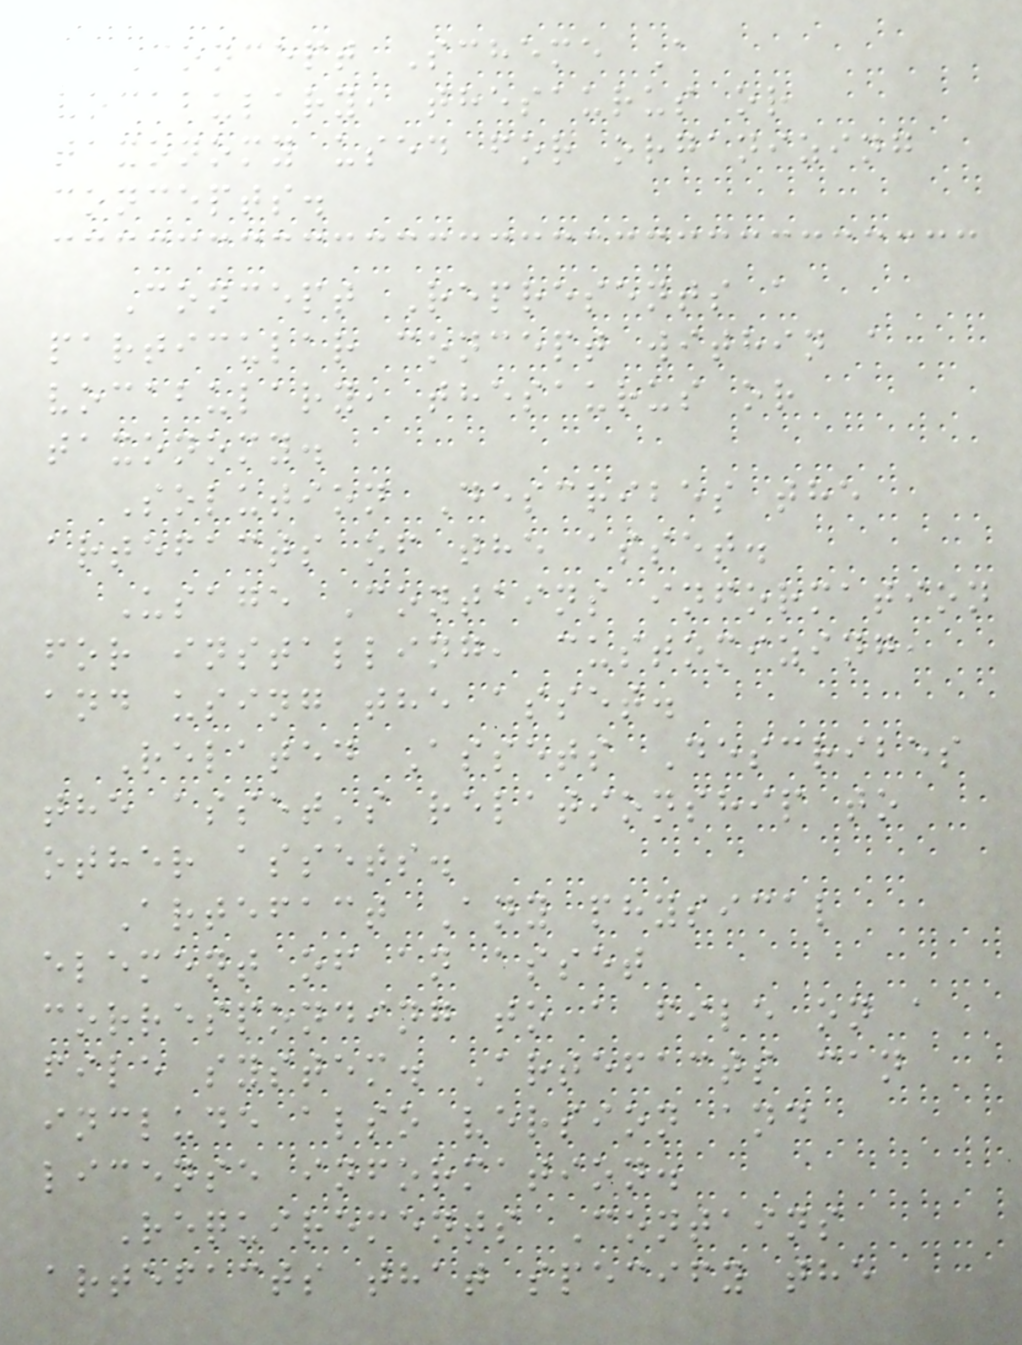Concept Scheme A
vocabulary, thesaurus or
taxonomy used for organizing
concepts.
Concept Represents a
particular concept within a
vocabulary, thesaurus or
taxonomy.
Solution Describes the
artefacts of the asset.
Usage Contains information
for installing, customizing,
and using the asset.
Related Assets Describes
the asset's relationship to
other assets.
Artefact Any physical
element of an asset
corresponding to a file on a
file system. Artefacts can
include also version and
license information.
Requirements Contains
artefacts that specify the
